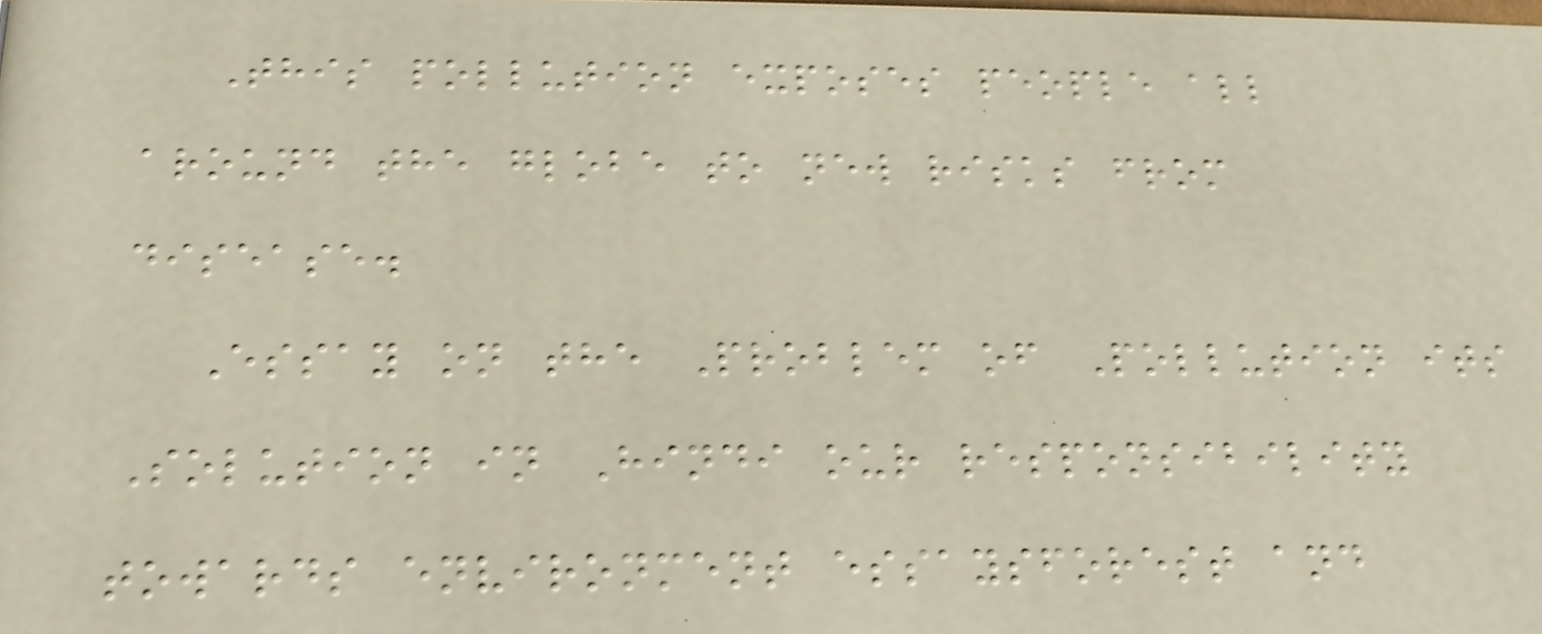This pollution exposes people all
around the globe to new risks from
disease.
Essay on the Problem of Pollution its
Solution in Hindi our responsibility
towards environment essaysforest and
